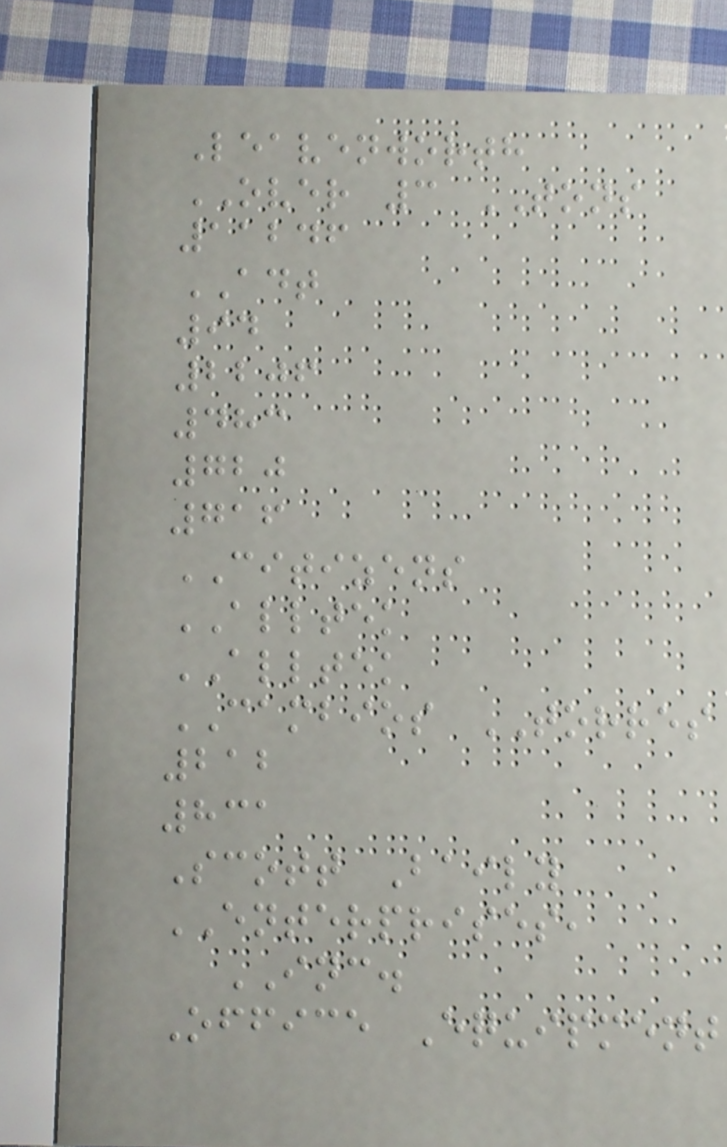Leavenworth
OVER 3 TONS
11246
ADT
94
2206
483
720
716
CITIZENS
ALLTEK
ALLTEK
CAMBIOS TORRES
212
831
Scott Baily
ENTERPRISES,
INC.
Office Equipment
